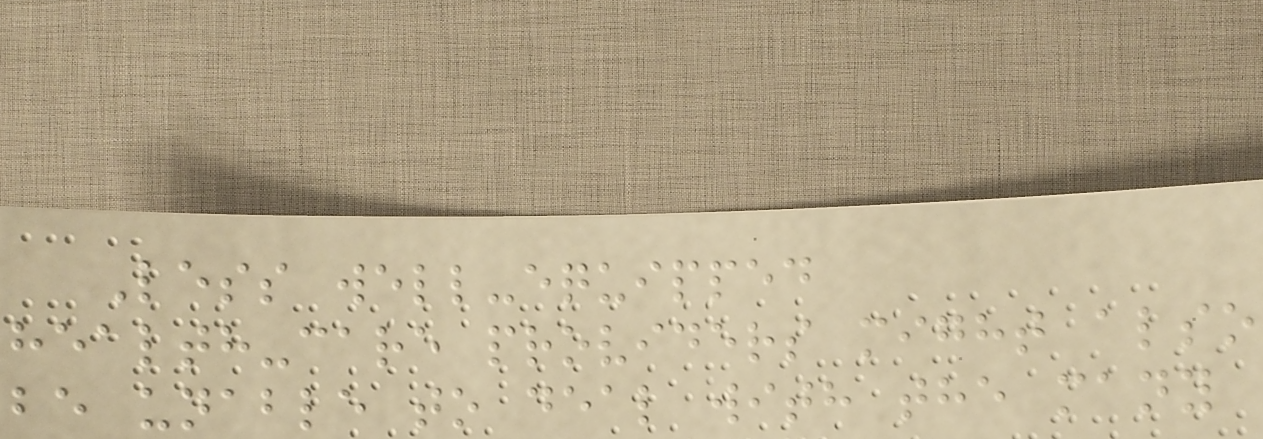Less well-equipped
health-care providers might also
be unable to deal with the many
